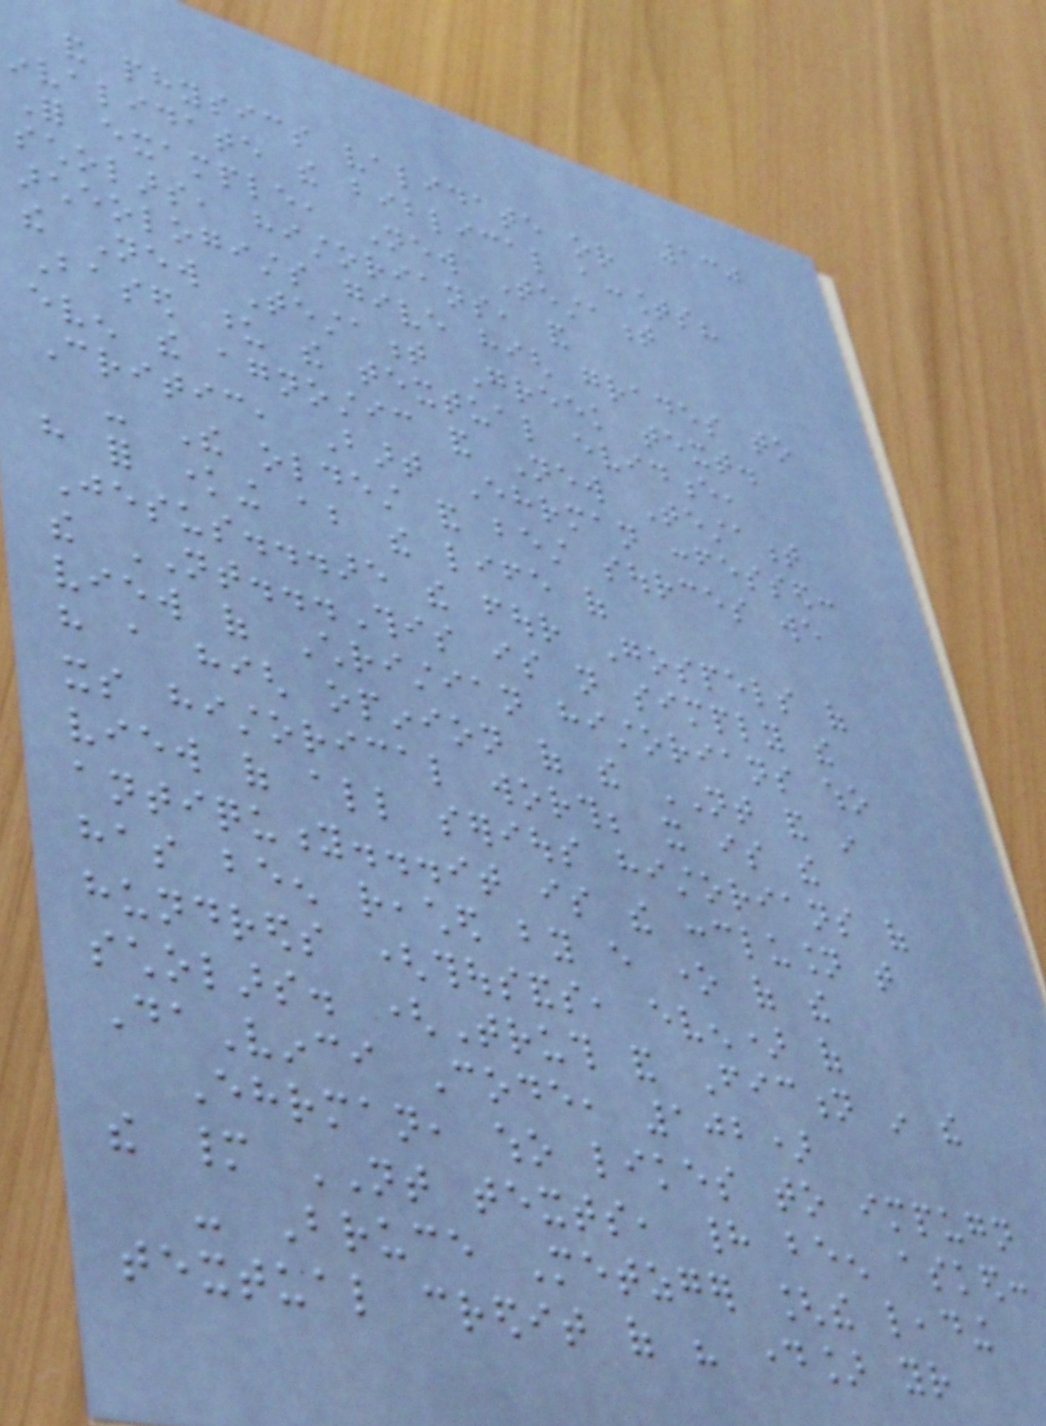130
and physics validate or
invalidate the biblical accounts?
For example, New Testament
scholars, historians, and
archeologists give high grades to
the New Testament Greek text.
Based upon the textual evidence,
even the agnostic and New Testament
Critic, Bart Ehrman confessed:
- The oldest and best sources we
have for knowing about the life of
Jesus...are the four Gospels of
the NT...This is not simply the
view of Christian historians who
have a high opinion of the NT and in
its historical worth; it is the
view of all serious historians of
antiquity...it is the conclusion that
has been reached by every one of the
hundreds (thousands, even) of
scholars. (Truth and Fiction in the
DaVinci Code, 102)
Ehrman, who likes to impugn
the many NT texts, had been asked:
- Bruce Metzger [the leading
textual credit of his day] your
